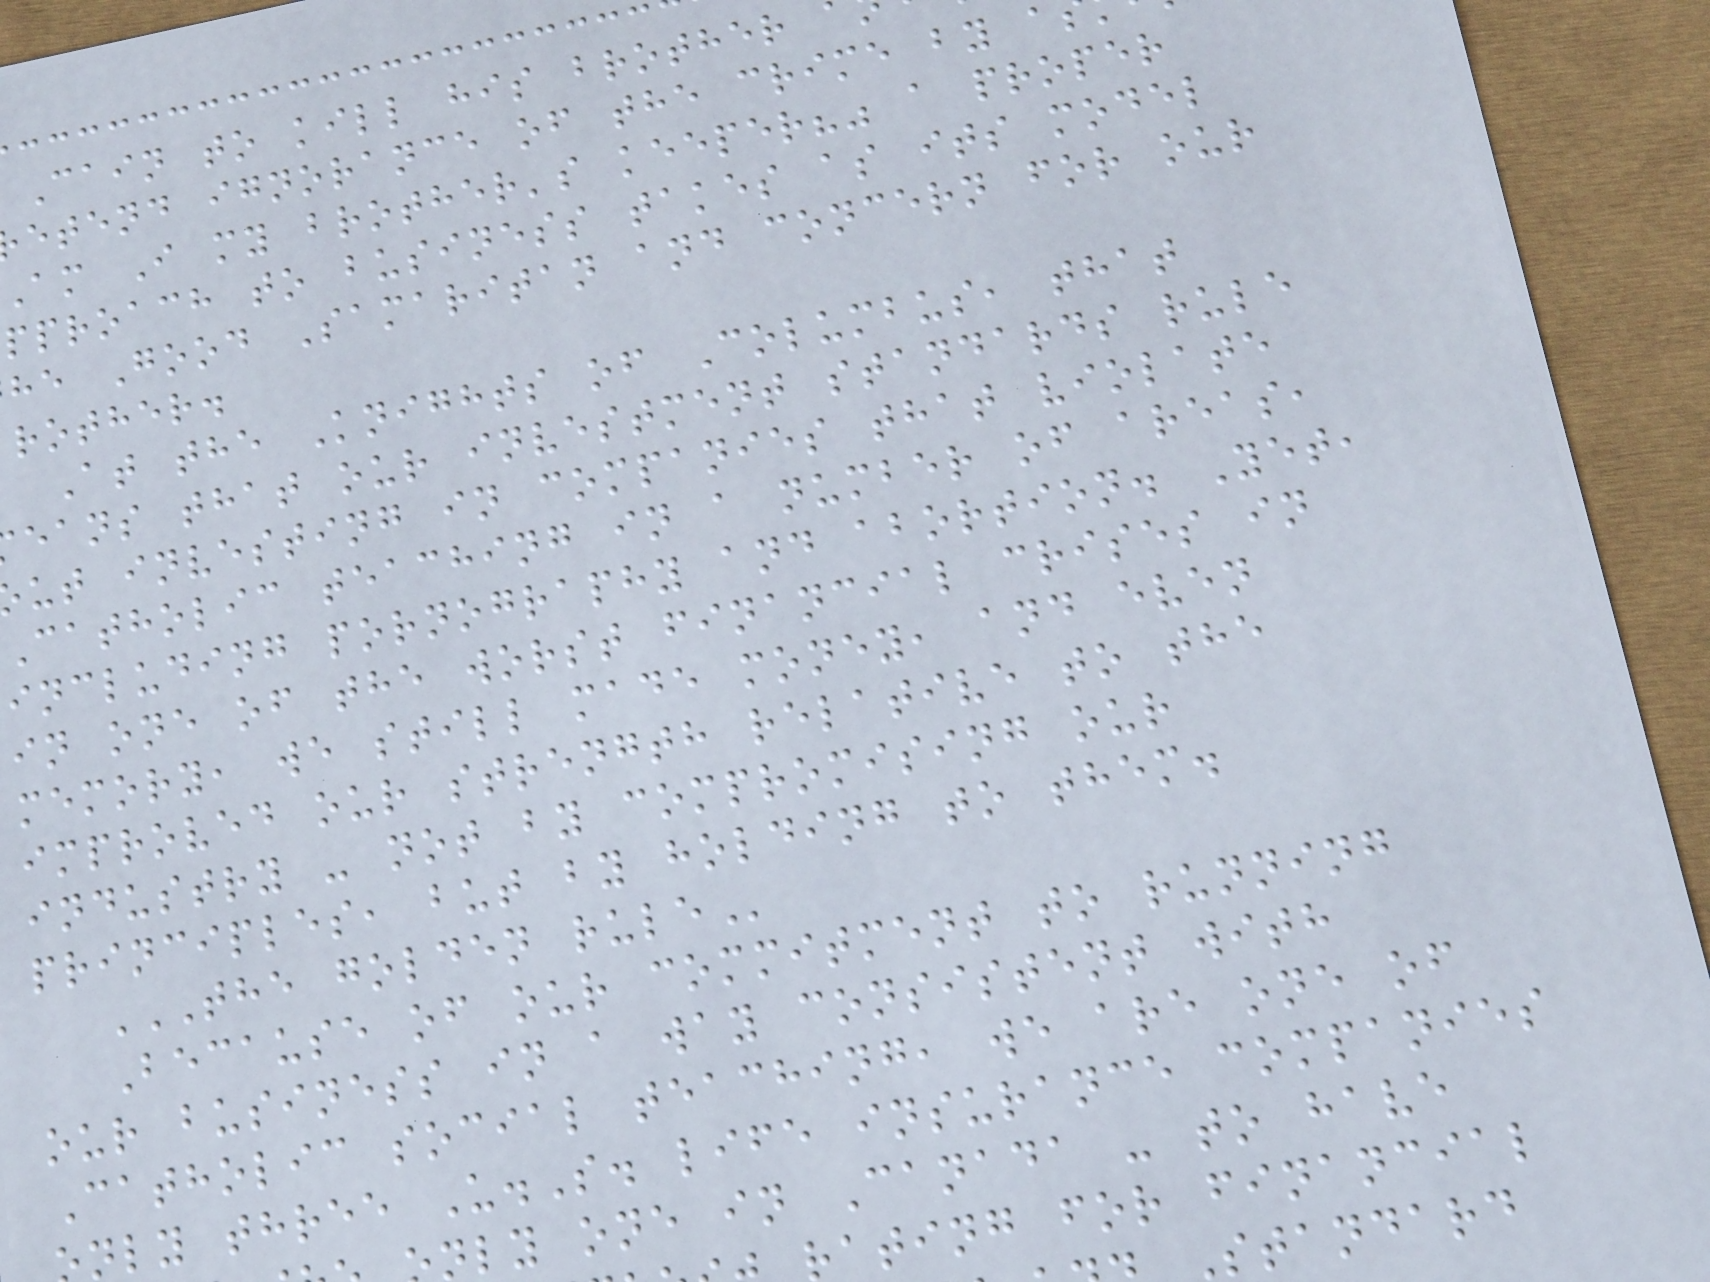Cain to kill his brother
etend ignorance of the crime by a
Am I my brother's keeper?" a proper
pproach to business takes as its model
he Good Samaritan and concern for our
rother.
At the Knights of Columbus, that
eans that our investment standards rule
ut investing in companies that violate
Catholic teaching in a number of areas,
including pornography and abortion. Yet,
in one of the worst financial crises in
memory, we still made money, and even
improved our strength relative to the
industry - not by compromising our
principles, but by holding to them.
THE GOLDEN RULE
Because of our commitment to running
our business in a way consistent with
Catholic social teaching, we are one of
nly three U.S. life insurance companies
nly one in Canada - to have
ating for financial
